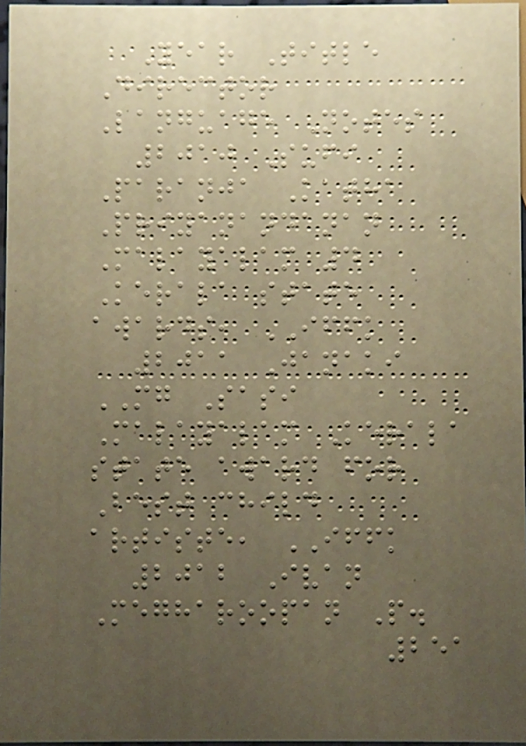Year Title
Director
Language Notes
2010 Sufi
Paranja Katha
Priyanandanan
Malayalam 4
Kerala state
awards, IFFK
2011 Janaki
MG Sasi
Malayalam Kerala
state award for
Best child
artiste, IFFK
2012 Ivan
Megharoopan P.
251
